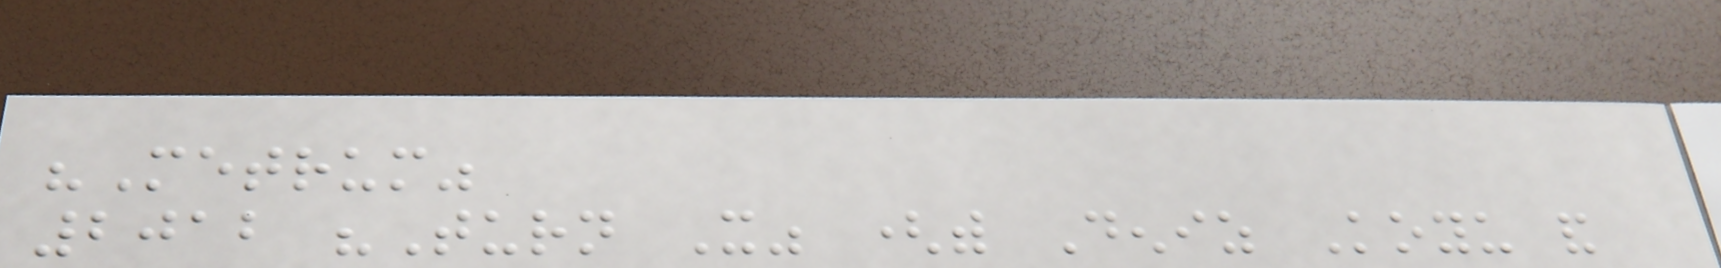"Metrum"
2012 "Turn It" (with Deniz Koyu and
